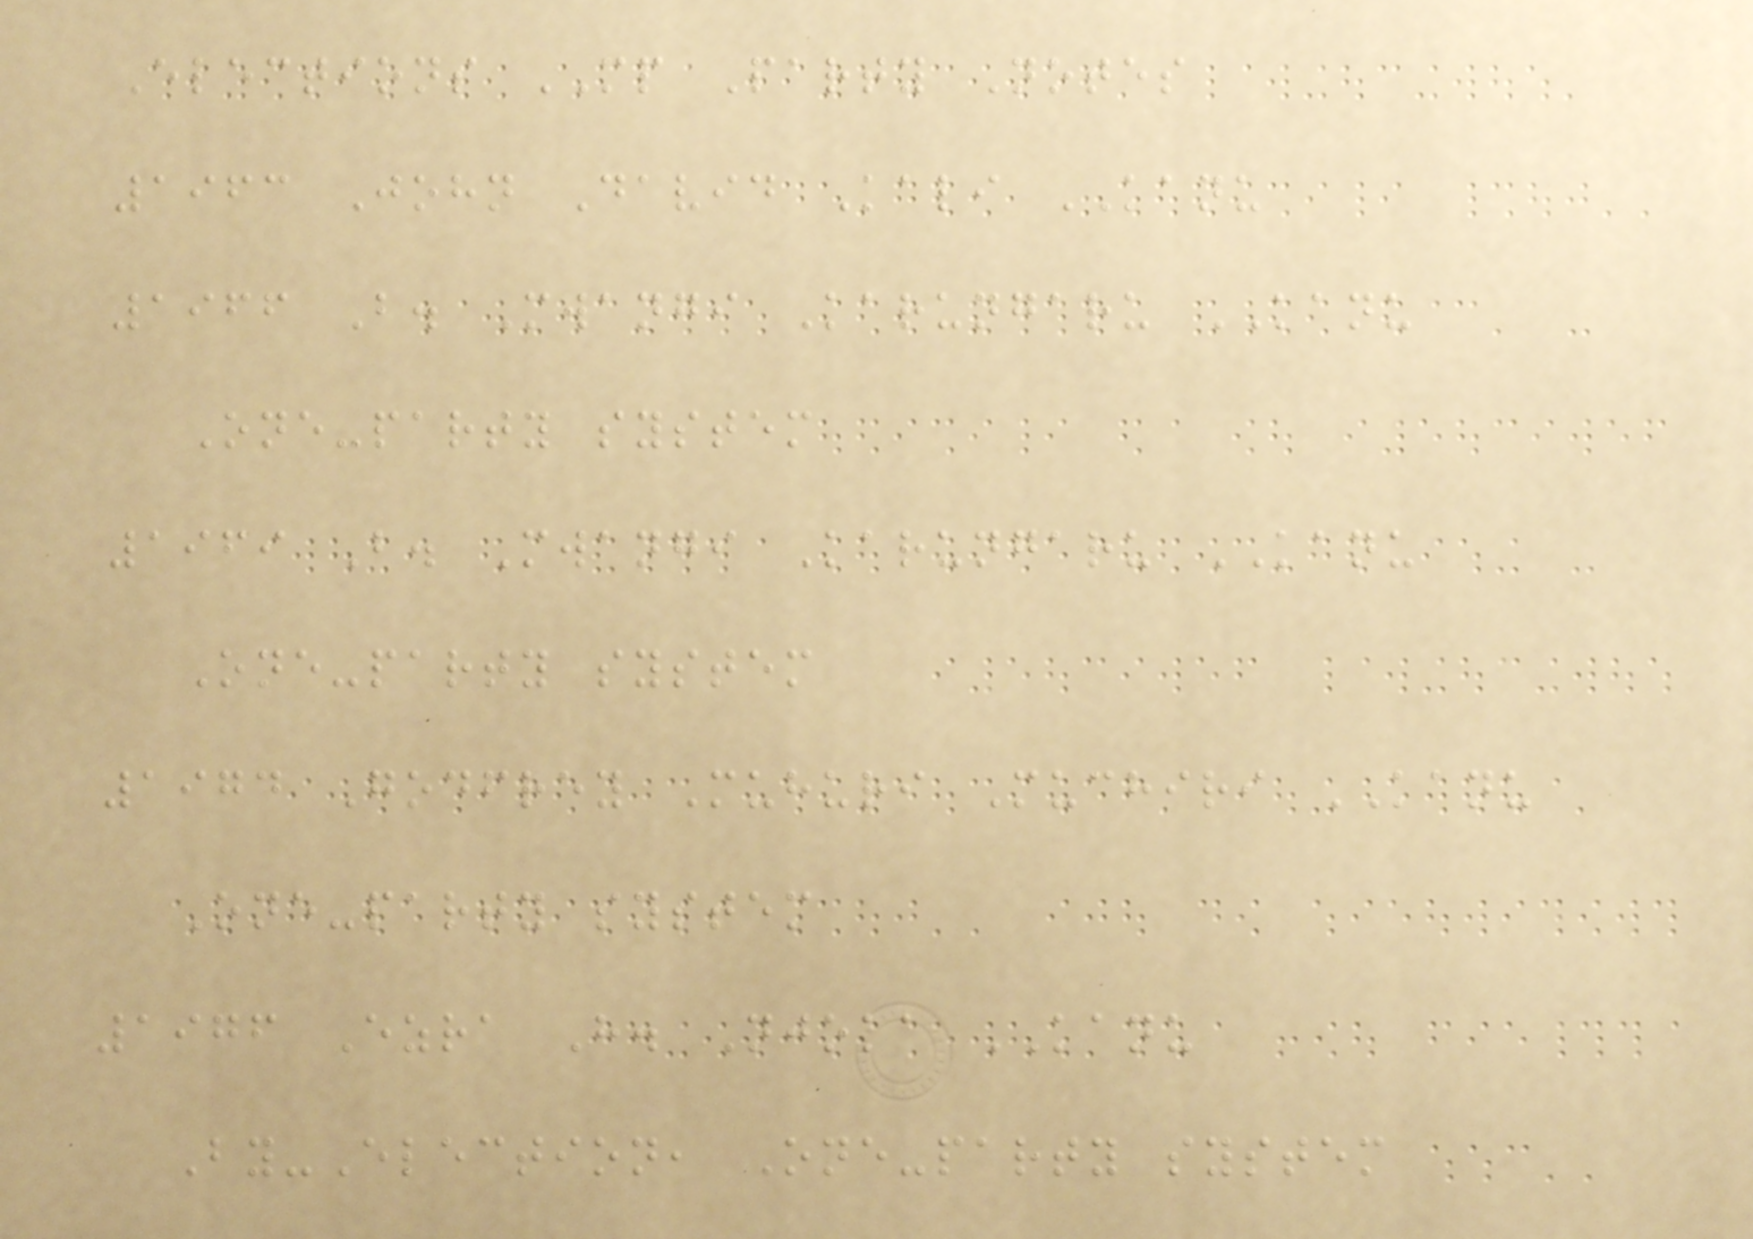Elections MP Party Notes
1963 John David Kali KANU
1966 B. Mwangi Karungaru KANU
One-party system
1969 B. Mwangi Karungaru KANU
One-party system
1974 Godfrey Muhuri Muchiri KANU
One-party system
1976 Ezra H. Njoka KANU
By-Election, One-party system
